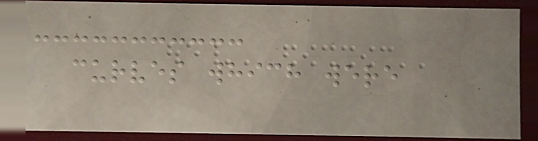curves which were
